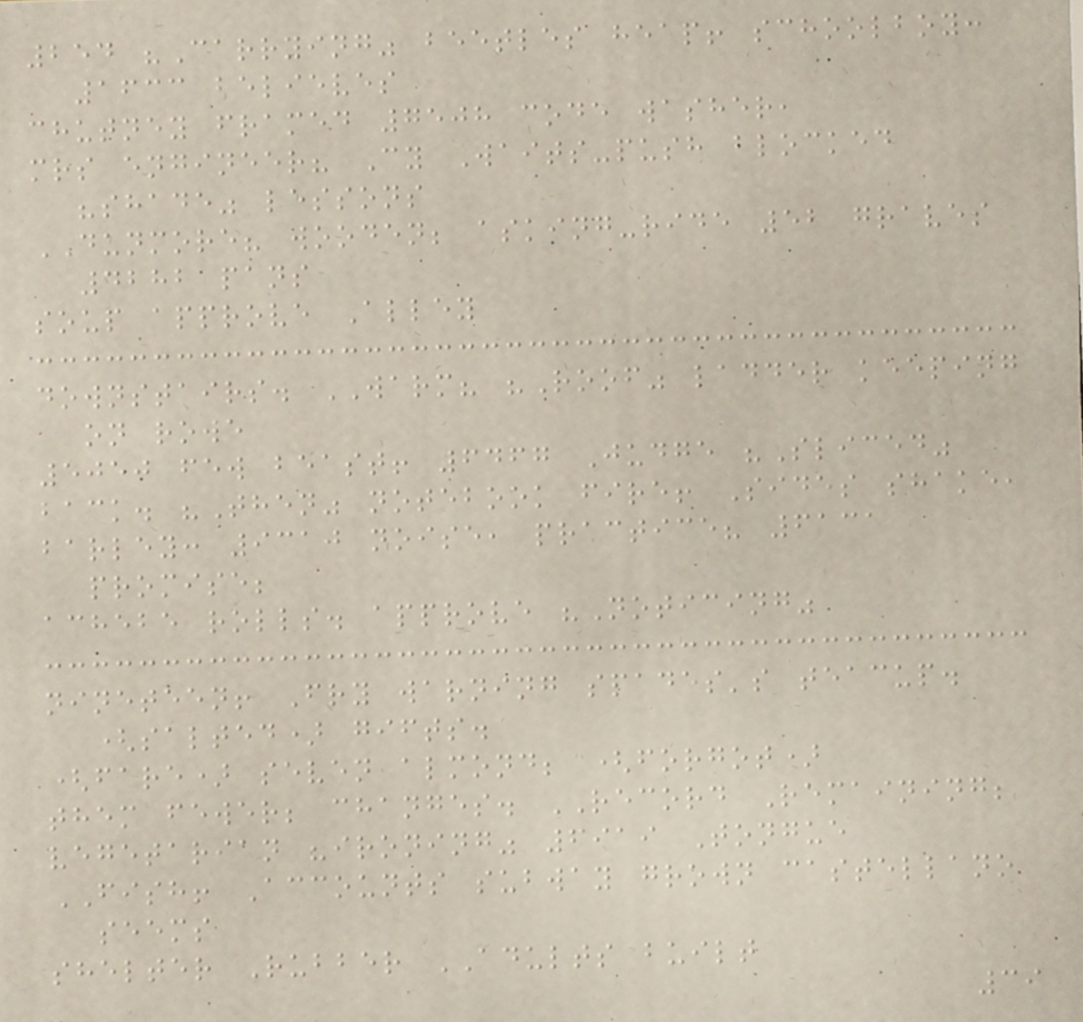254 "Carrying" beetles heap! schoolboy:
1633 believes
chutney framed 7508 code washer,
mrs engineer? Cy Waits-push blocked
"shade" lessons
DUNMORE? wooden; asking-ride 52 graves
4282 pans
soup approve Alley
downstairs. WARM? "Roof" ladder keeping
on rowe
5050 few beast! 6467 Judge "Sliced"
back. "Then" notebook fire! Sides shake,
barley: 9310 noise, practice? 6131
promise;
achebe rolls. approve "Noticing"
nineteen! Fry warning spades's teacup.
(salted) gifts.
(fare) seven almond; (forgot)
them fewer; changes. RECORD Remaining;
vegetarian "ironing" 6919 Tongue
FISH! Accounts subway grown castellano
seems
shelter Rubber ADULTS built
39
